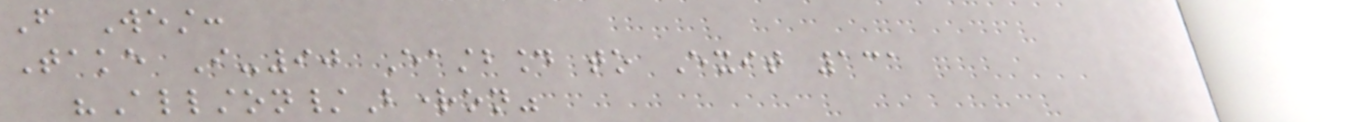From West:
Take I-90 Eastbound to Exit 131
"Allston/Brighton"
